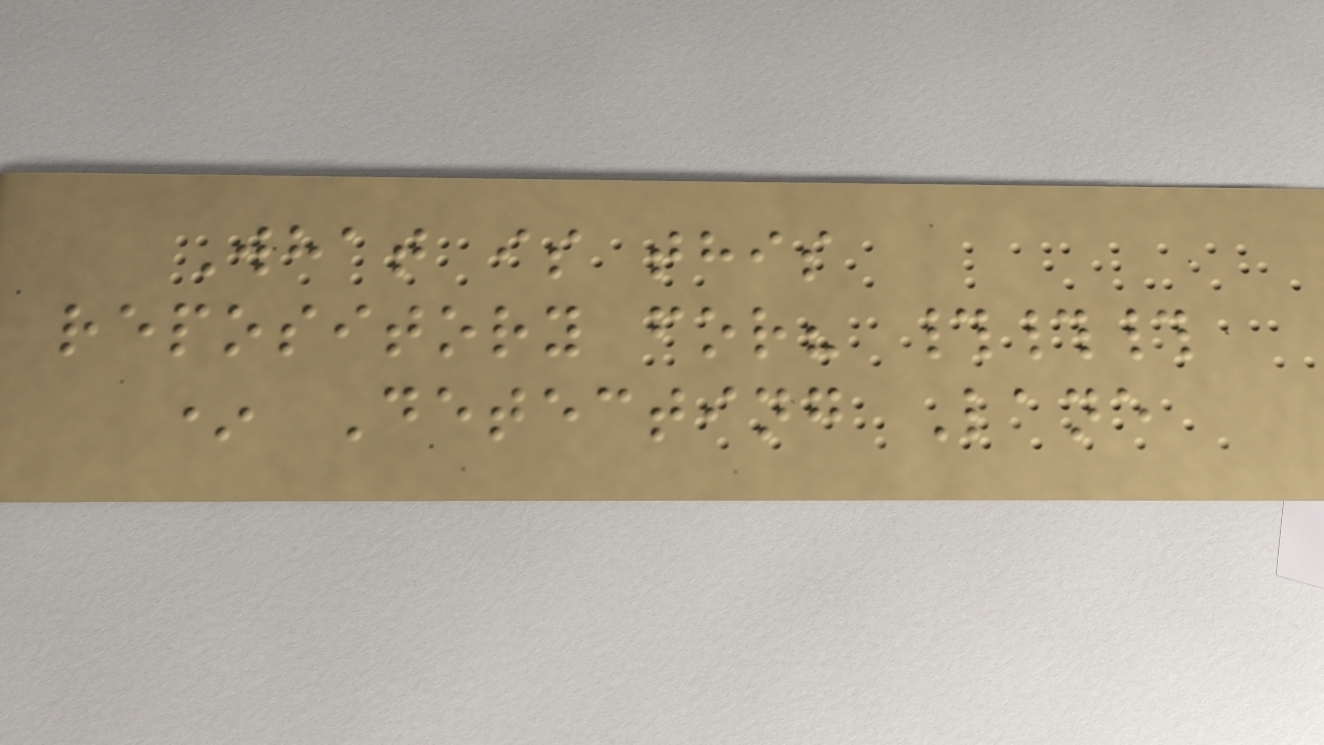What is this
repository for? ###
* Detecting Lane
